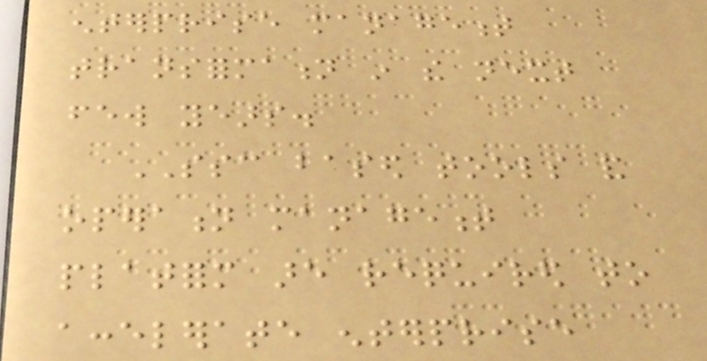enterprise management
transformation in the next
few years.
SSC based tools and
operation management
platform are required to
accelerate enterprise
